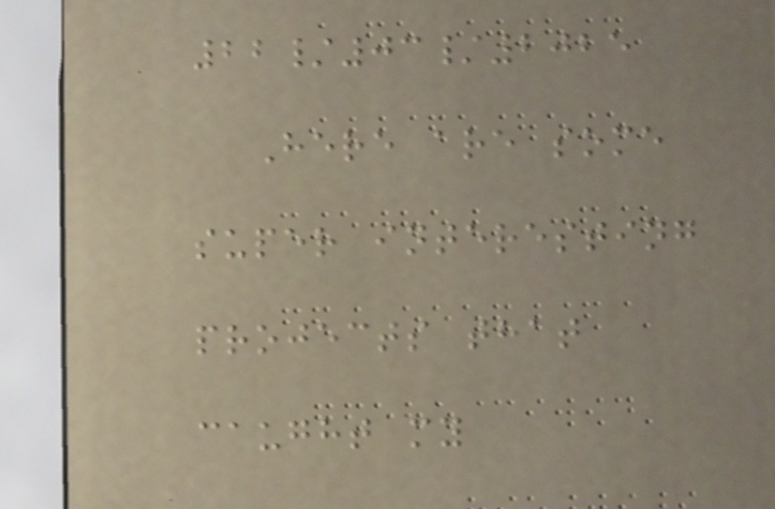22/03/2025
Here are some
super interesting
projects that
caught my
